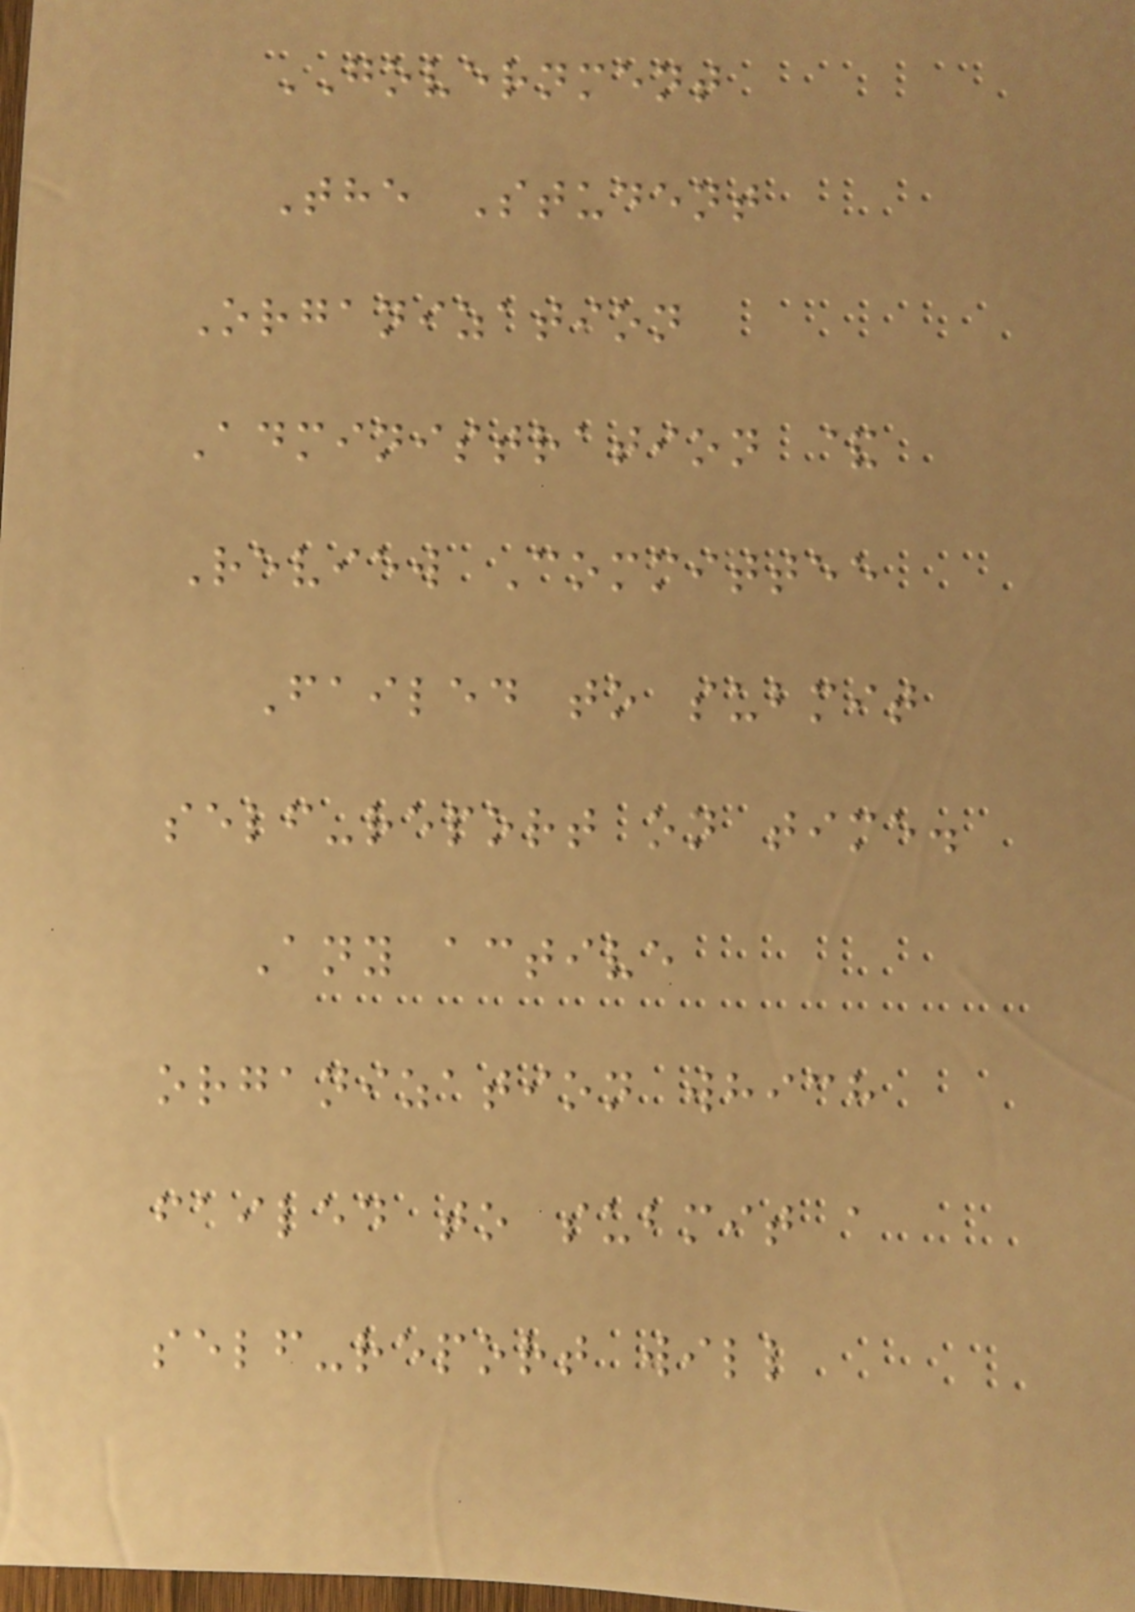GOVERNMENT
The Student
Organization
Administration &
Review Committee
Failed to submit
self-report on time.
Any active
organization which
failed to submit a
self-report will
